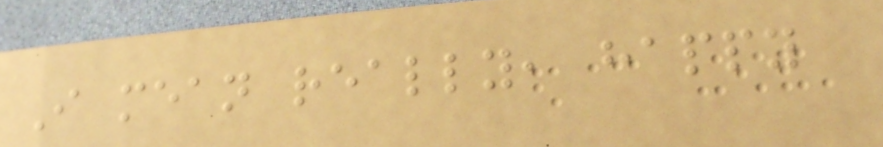I mean really, happy
